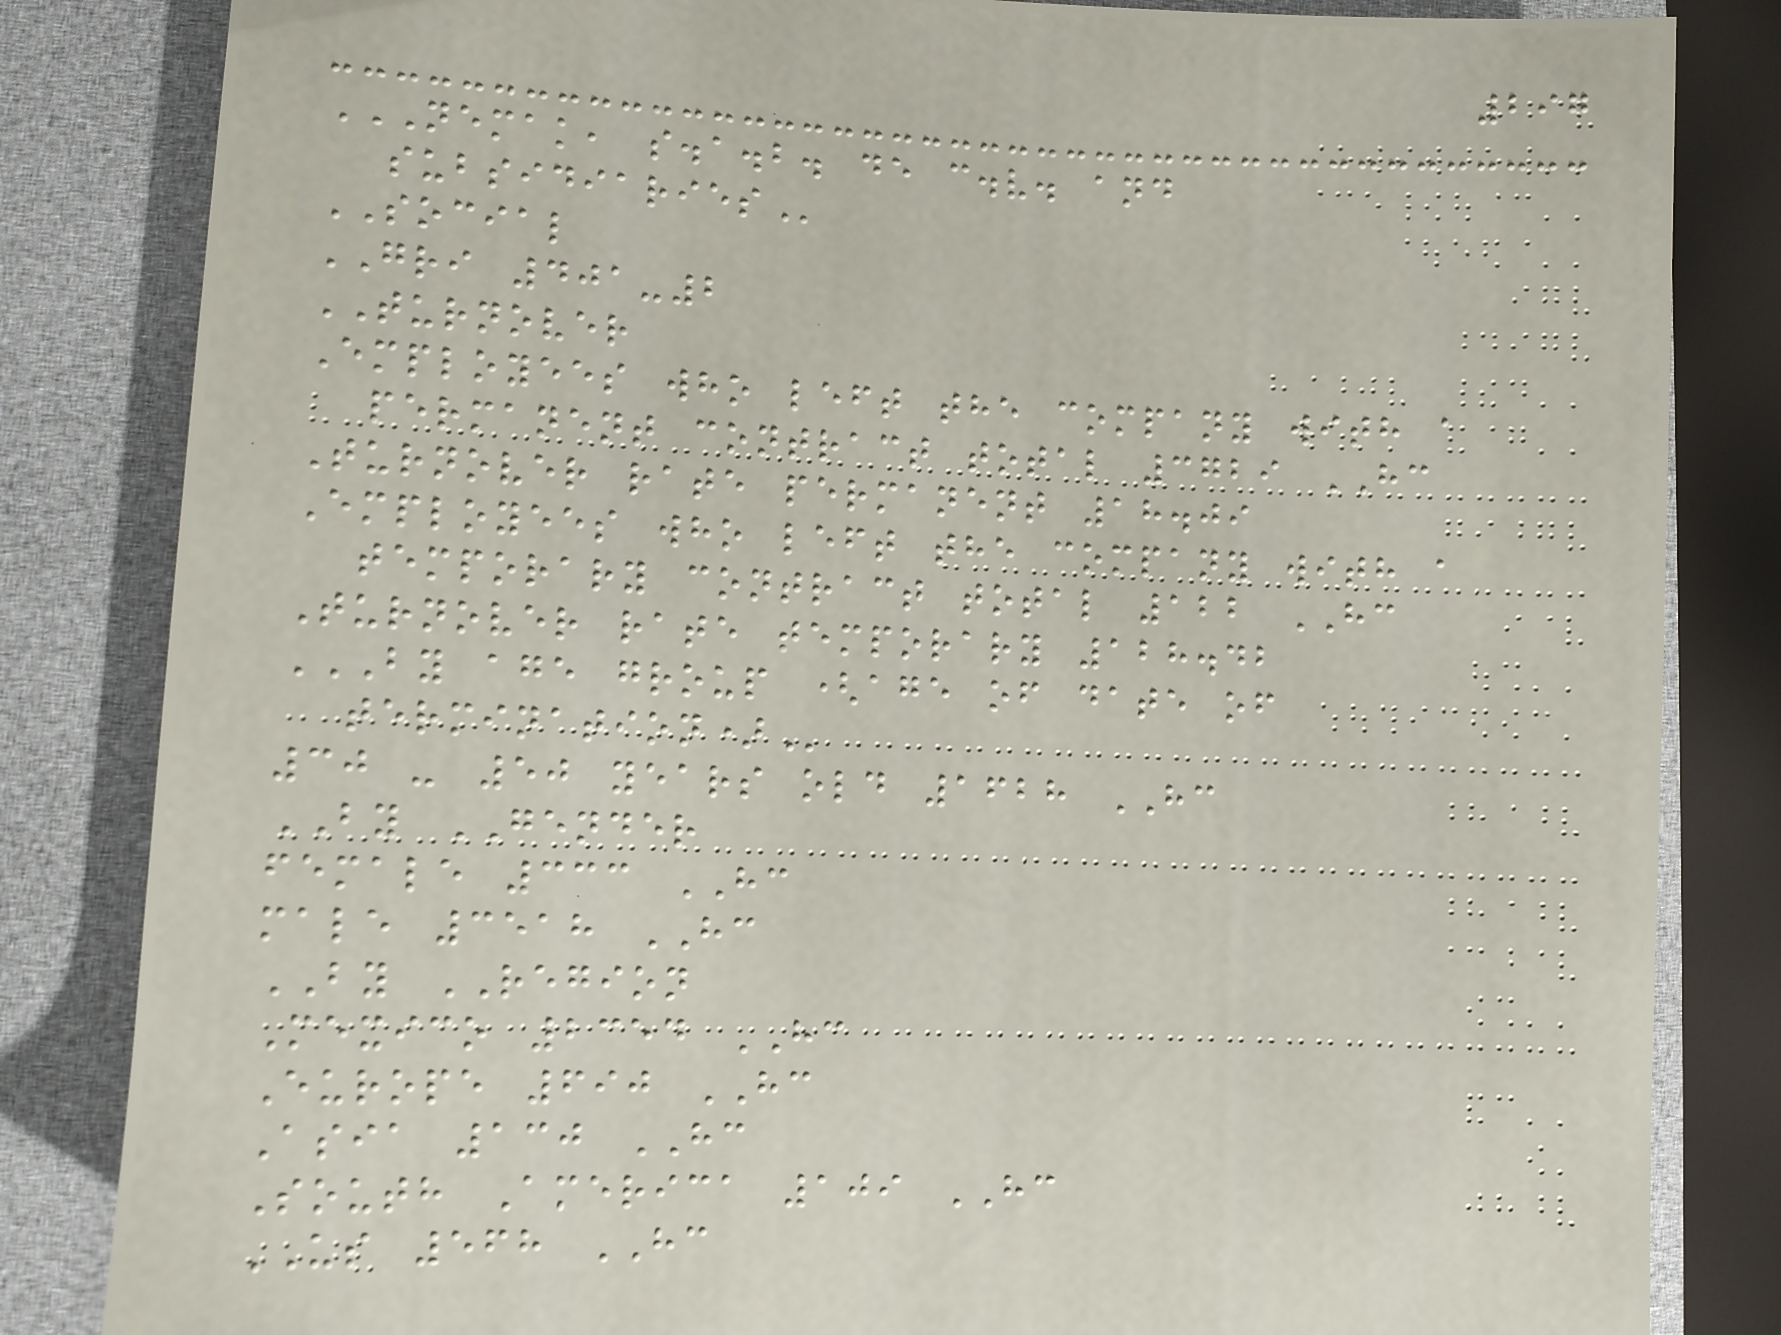297
NEMAK, S.A.B. DE C.V. AND
SUBSIDIARIES
SOCIAL
GRI 401-2
TURNOVER
Employees who left the company with a
permanent contract total 3729 HC
Turnover rate permanent 18.09
Employees who left the company with a
temporary contract total 122 HC
Turnover rate temporary 128.42
BY AGE GROUP (AGE OF DATE OF
TERMINATION)
30 - 50 years old 1628 HC
BY GENDER
female 333 HC
male 3518 HC
BY REGION
Mexico 2354 HC
Europe 690 HC
Asia 130 HC
South America 109 HC
US 568 HC
